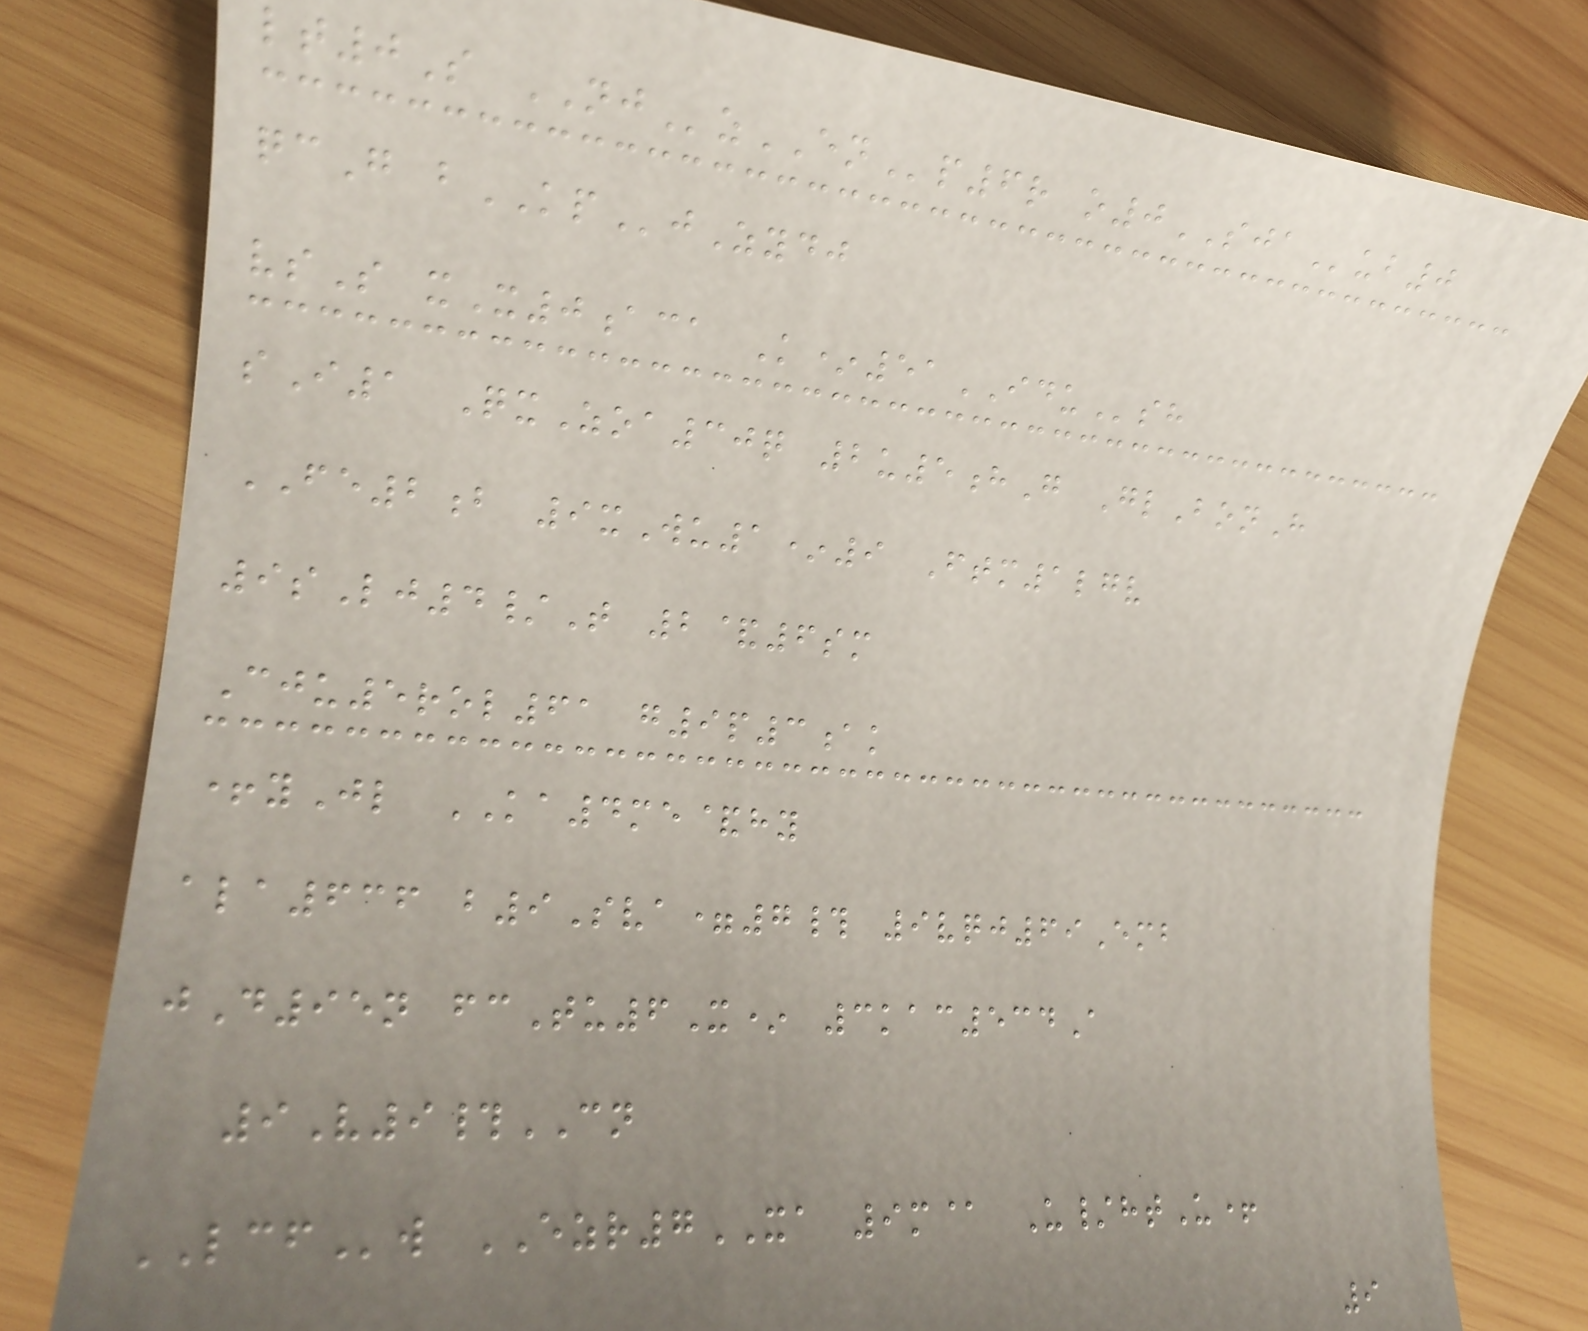lt0S NJzENp6r o0SJAub0
qcG bKPjZydj
vsS xX0aca K*51IDUsh
sI1 QxZoa30q 2u5hG GlBonH
FE2b 9xWu1*9 Ftm1lgv
9sLj4/T 2&6sm
Cju5rol61 g9p3ak
+yJl KA4me&hy
ala636 b9Sva=7# 9vqj69Emb
jD95n fcTu6X* 3kac534A
9V9#CN
LCFw EZR7XA 9m@ U/htU+
9
